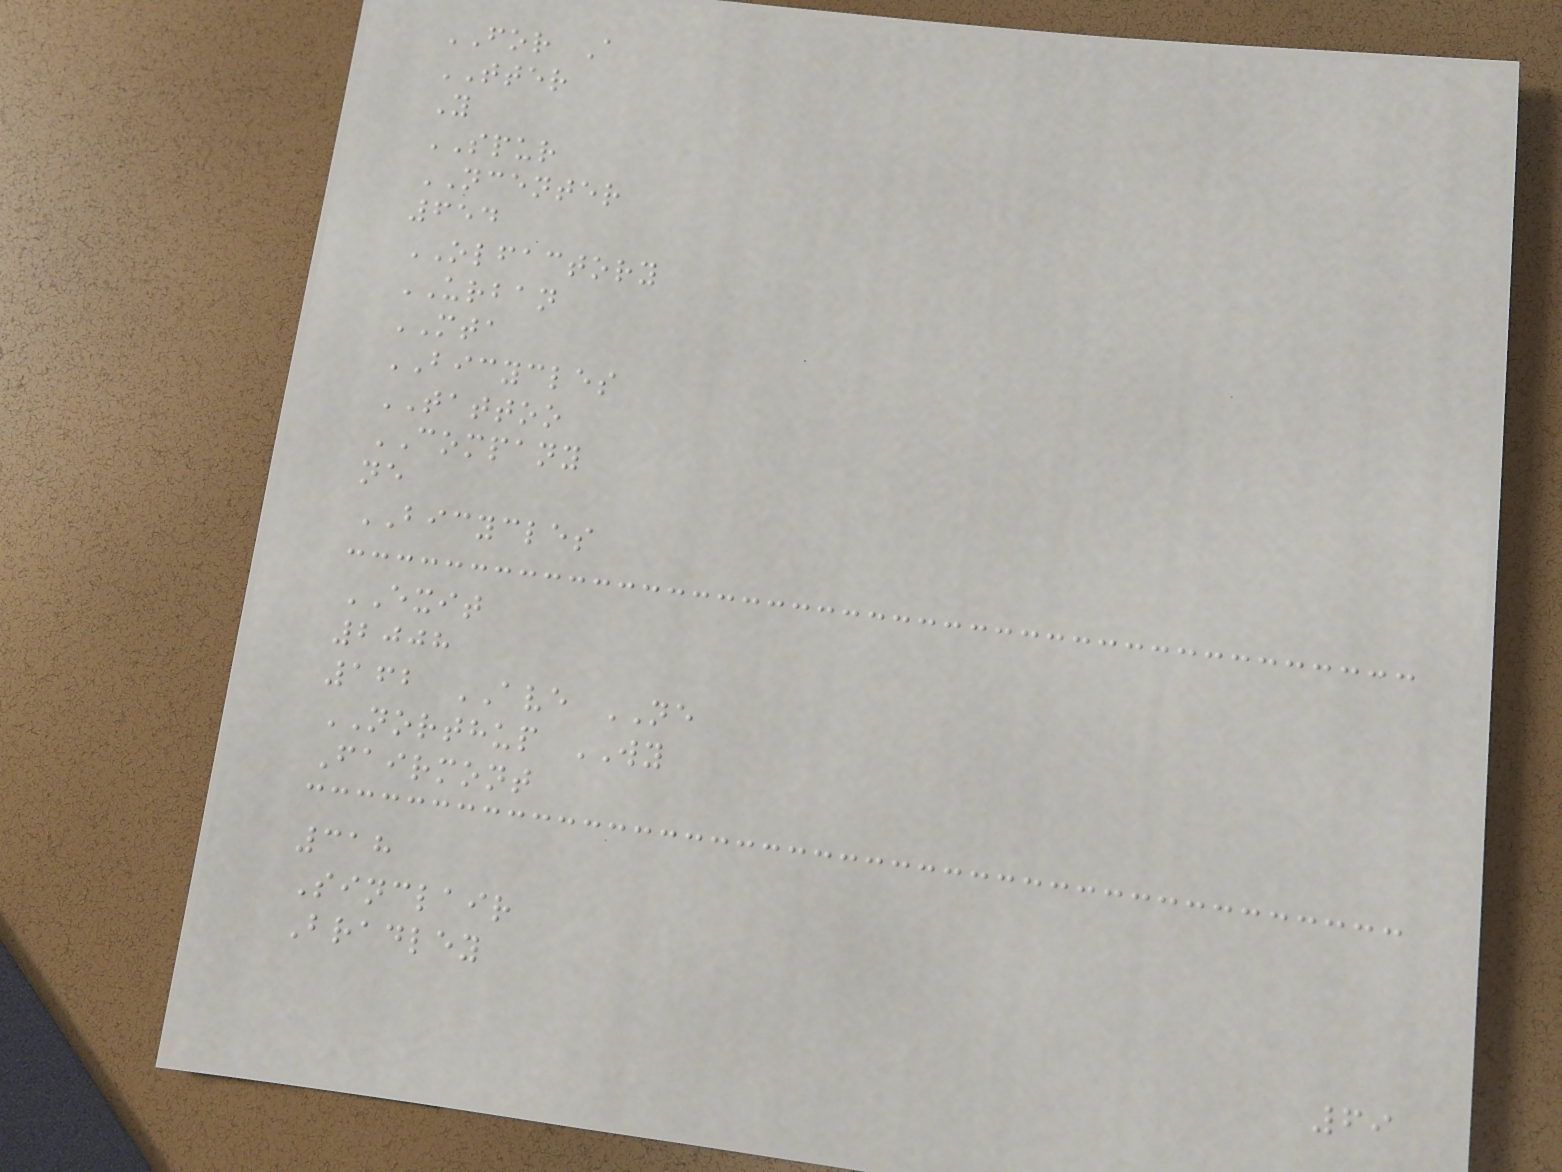FOR A
TTER
Y
SPUR
NCENTER
654
OLFACTORY
URBAN
MTA
BICYCLES
TATTOO
COMPANY
ne
BICYCLES
EXIT
2008
162 AVE NE
NORTHUP WY
Fairmont
318
Sinclair
Bradley
69
